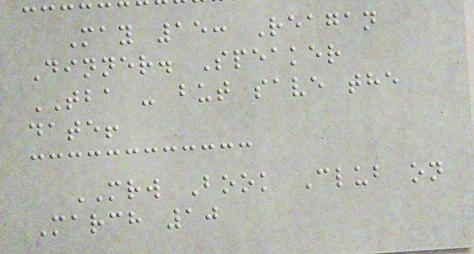May 15: Reagan
Dinner. Speaker
TBA - but save the
date!
MRW Book Club on
March 10
